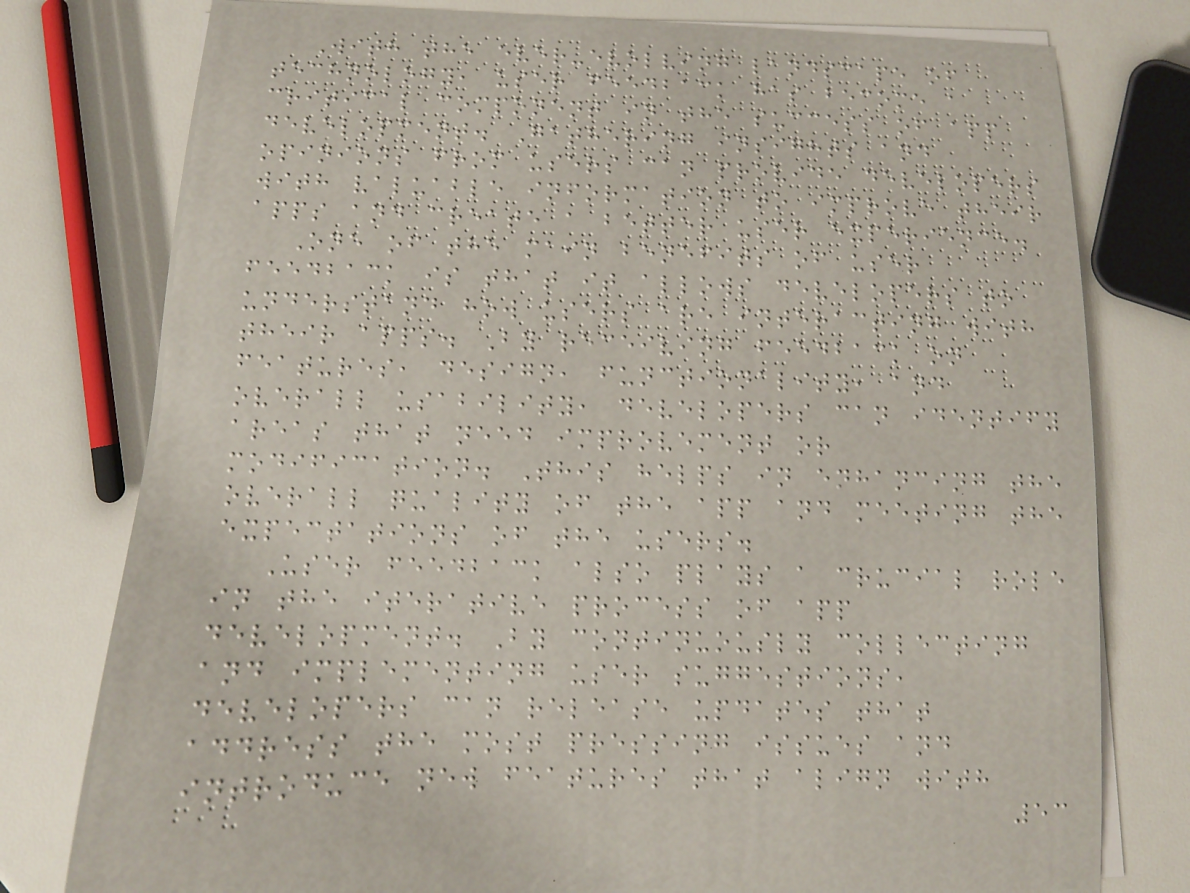With the ever-evolving landscape of
technology, user feedback has become a
critical component in the success of app
development. Gathering insights and
opinions from users can provide developers
with valuable information to improve their
apps and create a better user experience.
One of the main benefits of user
feedback is that it allows developers to
understand how users are interacting with
their apps. By receiving feedback on
features, design, functionality, and
overall usability, developers can identify
areas that need improvement or
modification. This helps in enhancing the
overall quality of the app and meeting the
expectations of the users.
User feedback also plays a crucial role
in the iterative process of app
development. By continuously collecting
and implementing user suggestions,
developers can release updates that
address the most pressing issues and
introduce new features that align with
53
